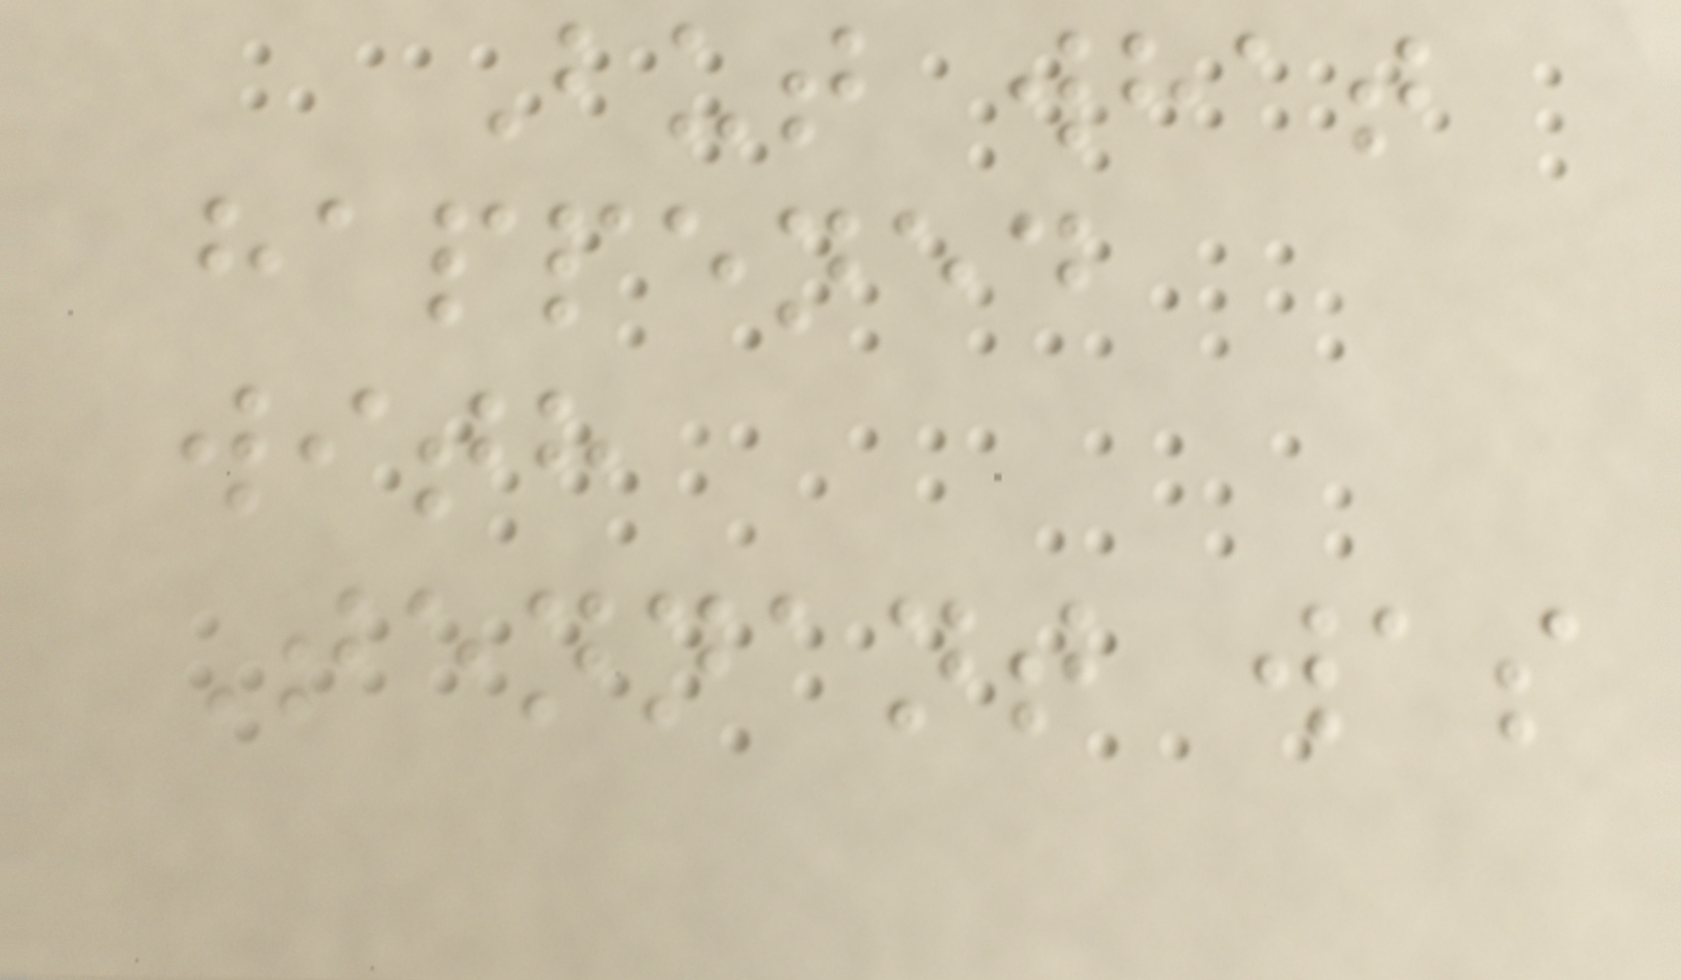But what
happened
with
Tennant was
